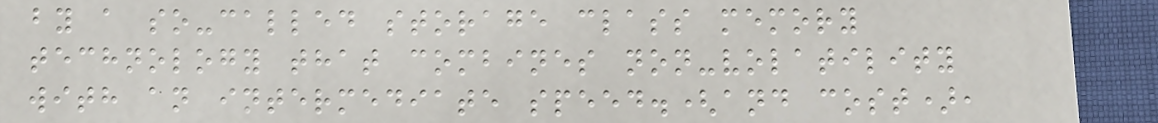by a so-called storage class memory
technology that combines non-volatility
with an intermediate speed.(and cost),
